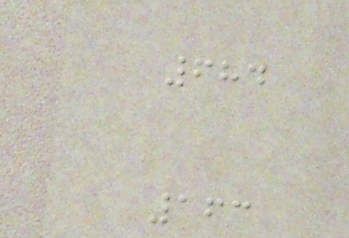684
163
